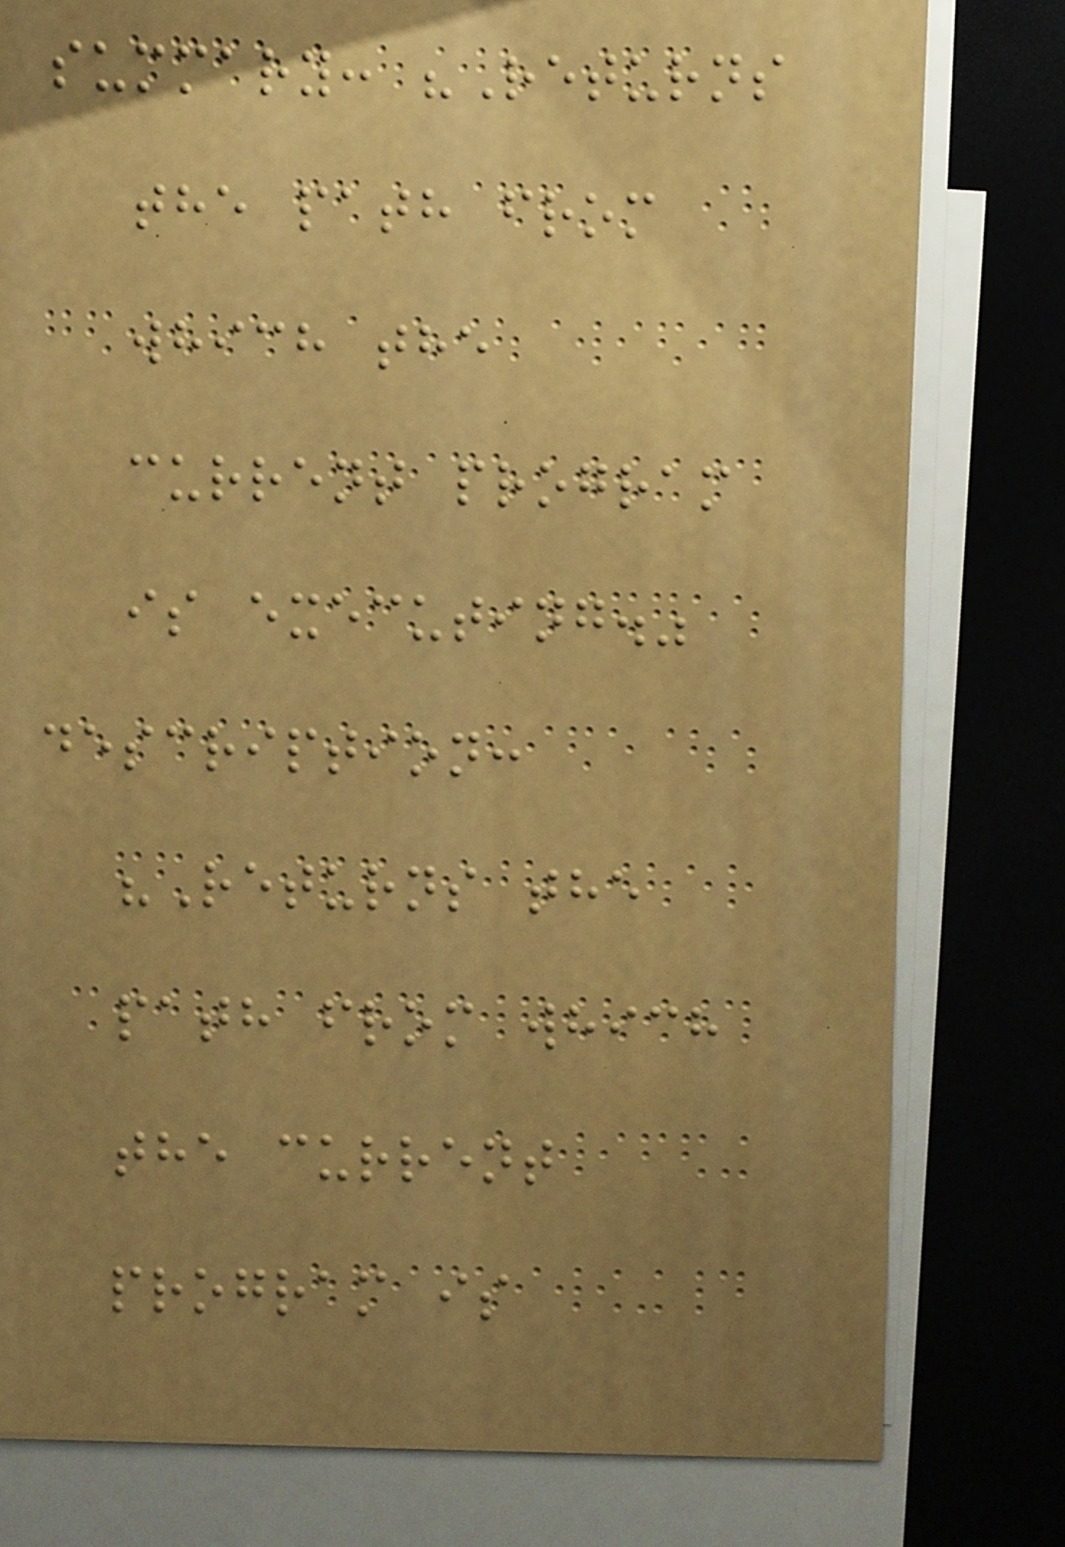summary: "Returns
the path from
which the
current program
is executing."
description:
"Returns the
path from which
the current
program is
